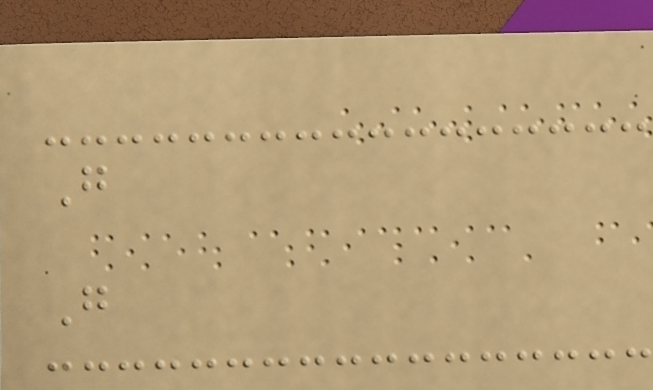G
G
